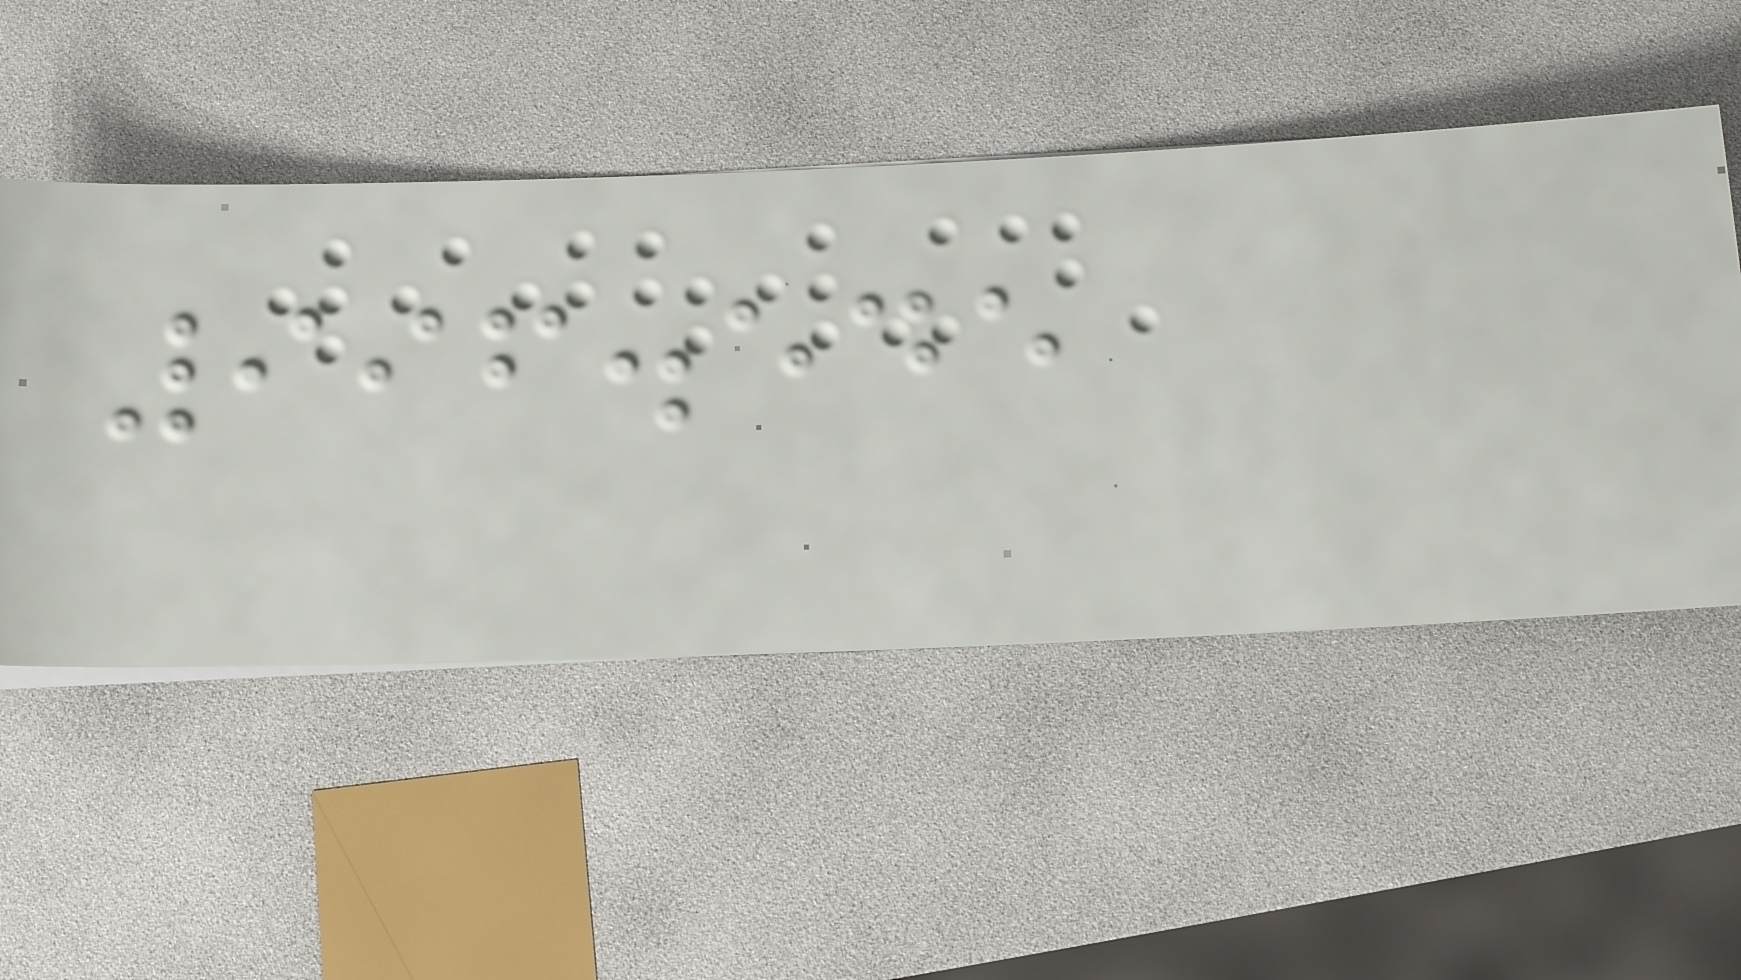996.545
